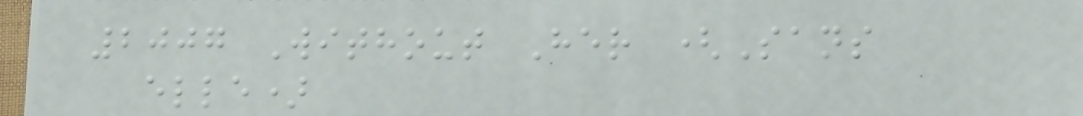2007 Without Her (Sans
elle)
